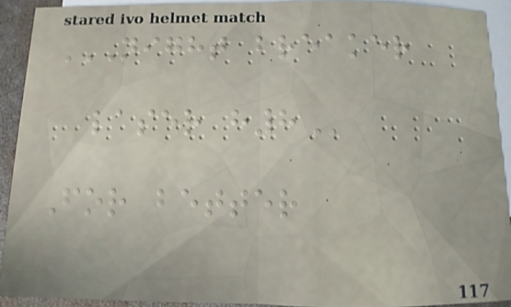NIGHT BREAKER
LASER H8
For better
